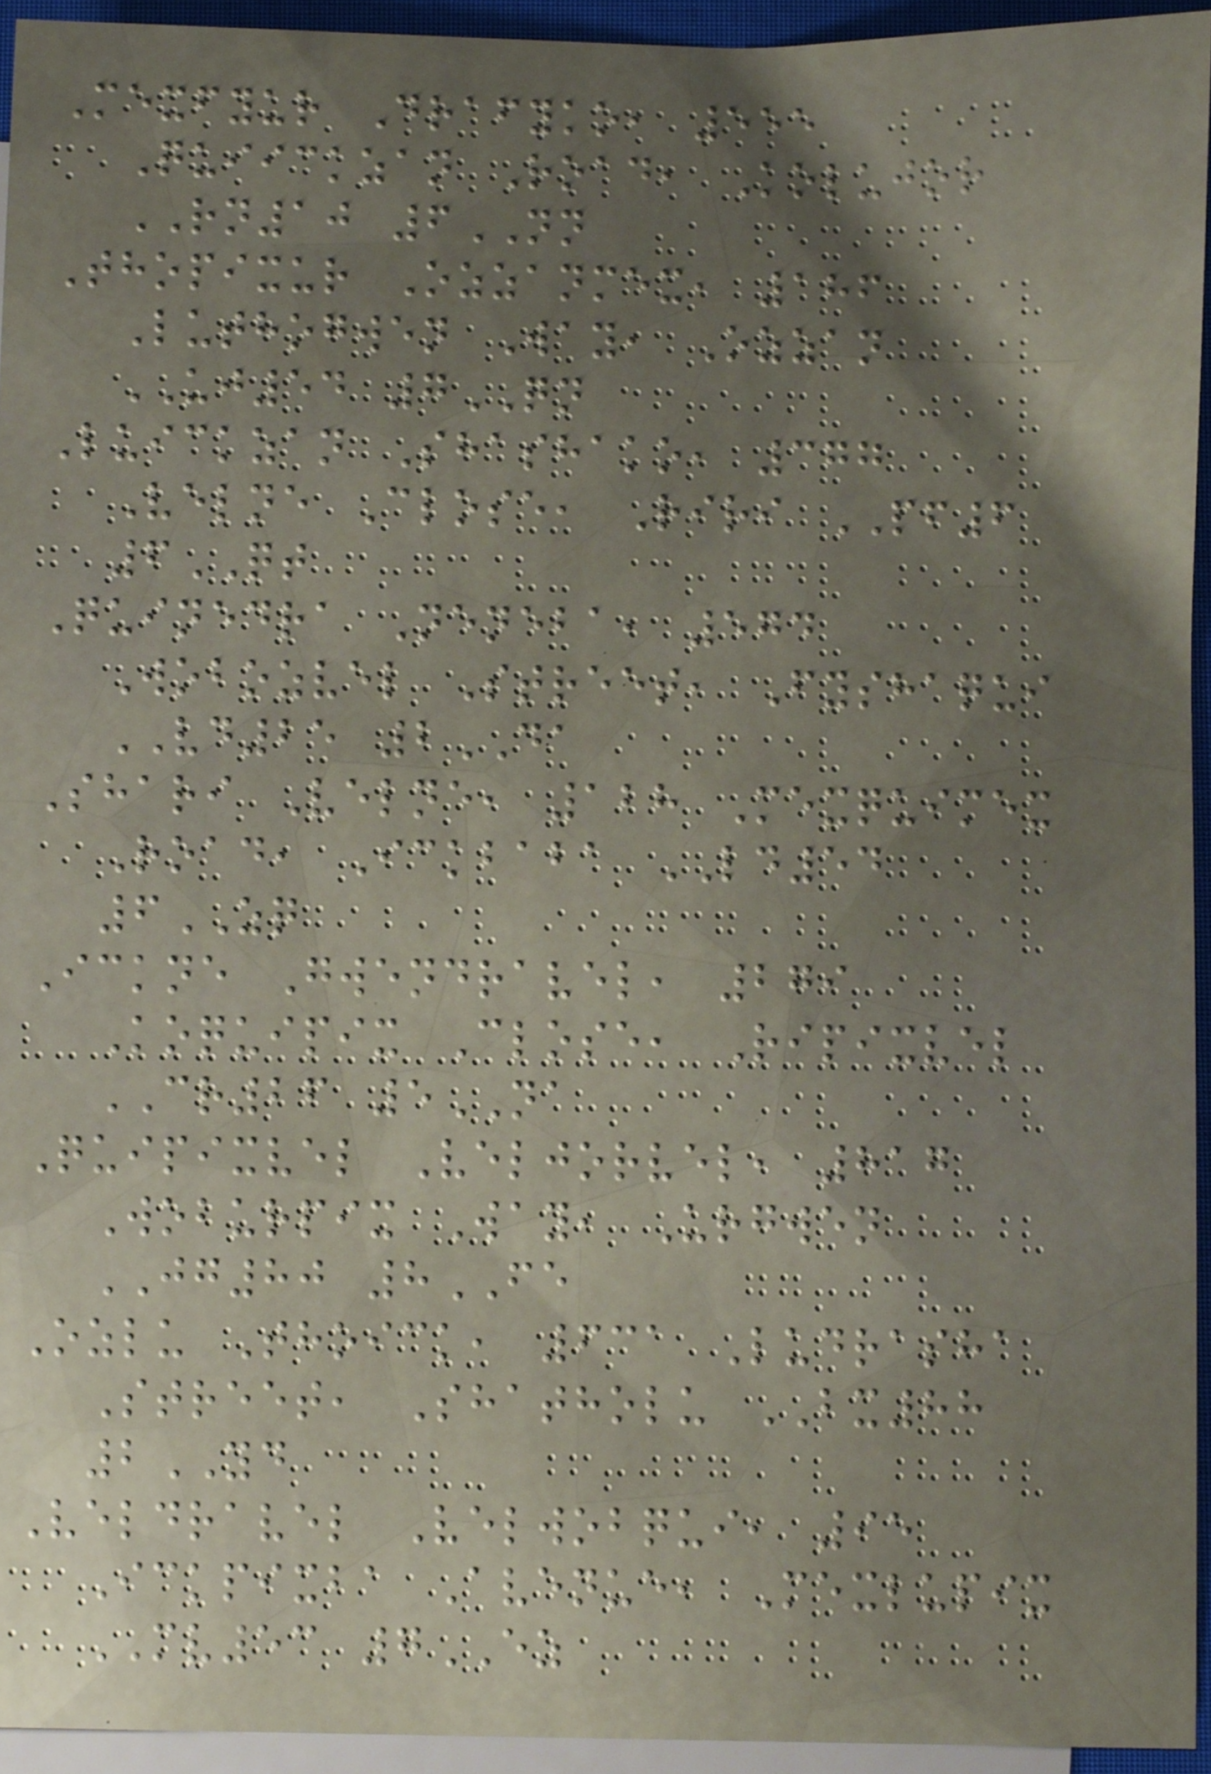Mexfyur Drafyko, 555
Quiickzan Road, Kolujor
RN10 6NN
Thopixur Ozzanmex, 186
Luthogwen Way, Ozzan
UJ54 7QN
Luickzan Shashako, 377
Velne Close, Riri PF6
6QT
Quinedra Neneba, 574
Wobozvel Street, Fyshaqui
VD25 2DA
Shari Velne, 128 Mexquimex
Road, Ickbaba LD54
6ZQ
Ickne Gwendravel, 279
Koquipix Close, Ripixvel
CR26 5NA
Quipixvel Veljorvel, 817
Woburpix Way, Urgwen
JG80 8FE
Ozlu Thoick, 631 Ludrasha
Street, Shatholu BX88
2YD
Veldravel Velwobqui, 95
Ickpixba Avenue, Mexlupix
MV53 7EZ
